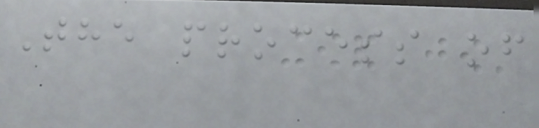The process of
